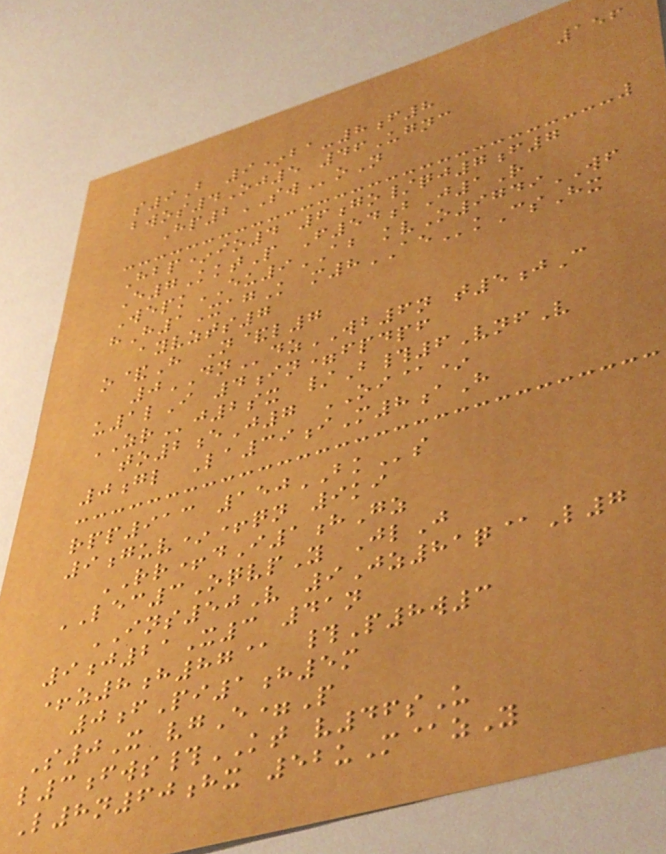156
s9B 9*ba-8f8
bwos4Oj5 46Ugnc
Hp2SWoN
Hbp*io4 6go/qj7f7
E7KktP F54bJ1R
WepkEU9AB kvO9749WF
hH1XagK m8AEkCsHx
ayvzts7
o&H N&l7
0DNdzWB6n t5jC
u1lI 4in=fpdpf
ZRj2sx /B#6VnfV
to2eJ7 OI@*
0gl La39iM8aH
rpp913 150BKs
9guv*+qn 9ki
RR+dI1hGz
LEC3OqvpY JlJ
INS50V 9Jz81q@L7
9j21X3 41n
+z8h87@ #P8w3
0fPi1h5m
S0X vgE=P
l3fws#KT v46sU
L8n60hx 52uM@zY
